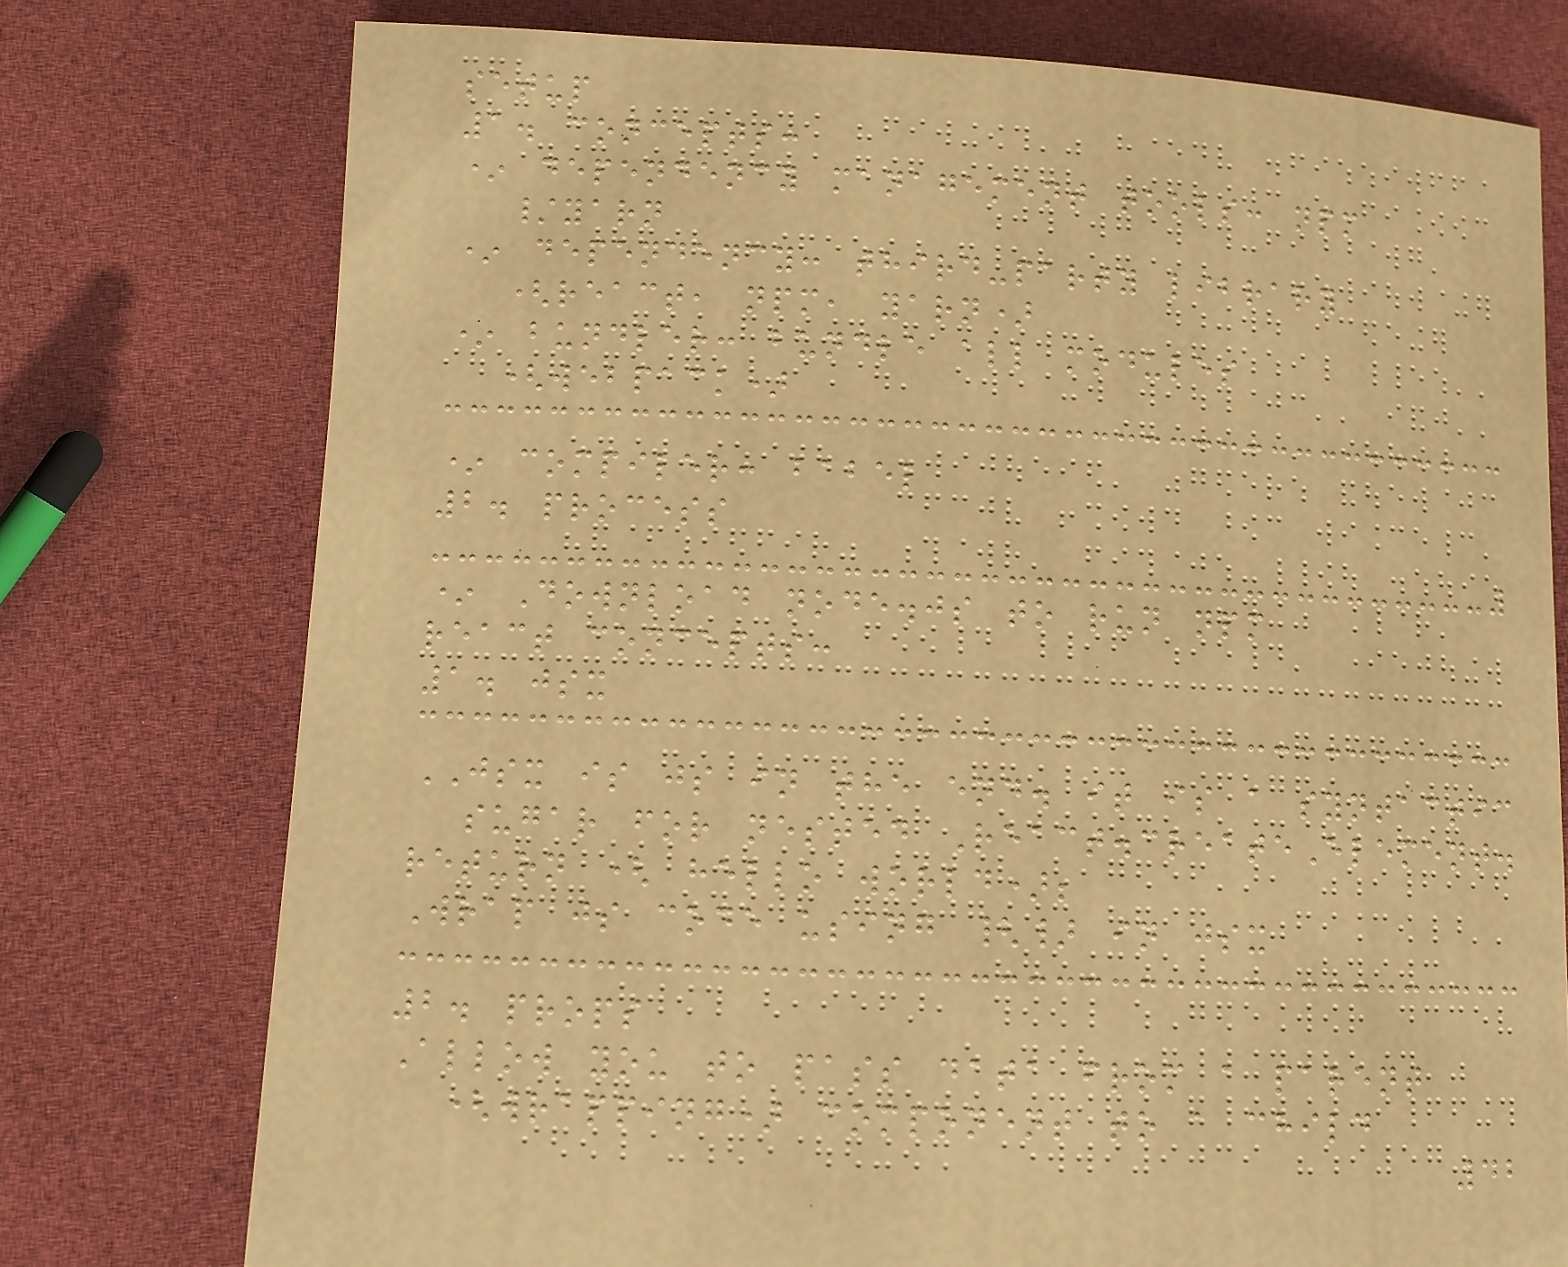setup
1. concepts:
* dependency management tools: npm
/yarn
* dependency: third-party library
(react, npm, yarn)
* bundler: bundle all modules
(webpack)
* compiler: babel
2. process
* Download node.js to run npm
react concepts:
1. jsx
JSX is js in the end. it is a syntactic
sugar for nested React.createElement.
return ( hello world);
Wrap js code using {} in jsx
2. props
Allow you to pass data from a parent
(wrapping) component to a child
42
